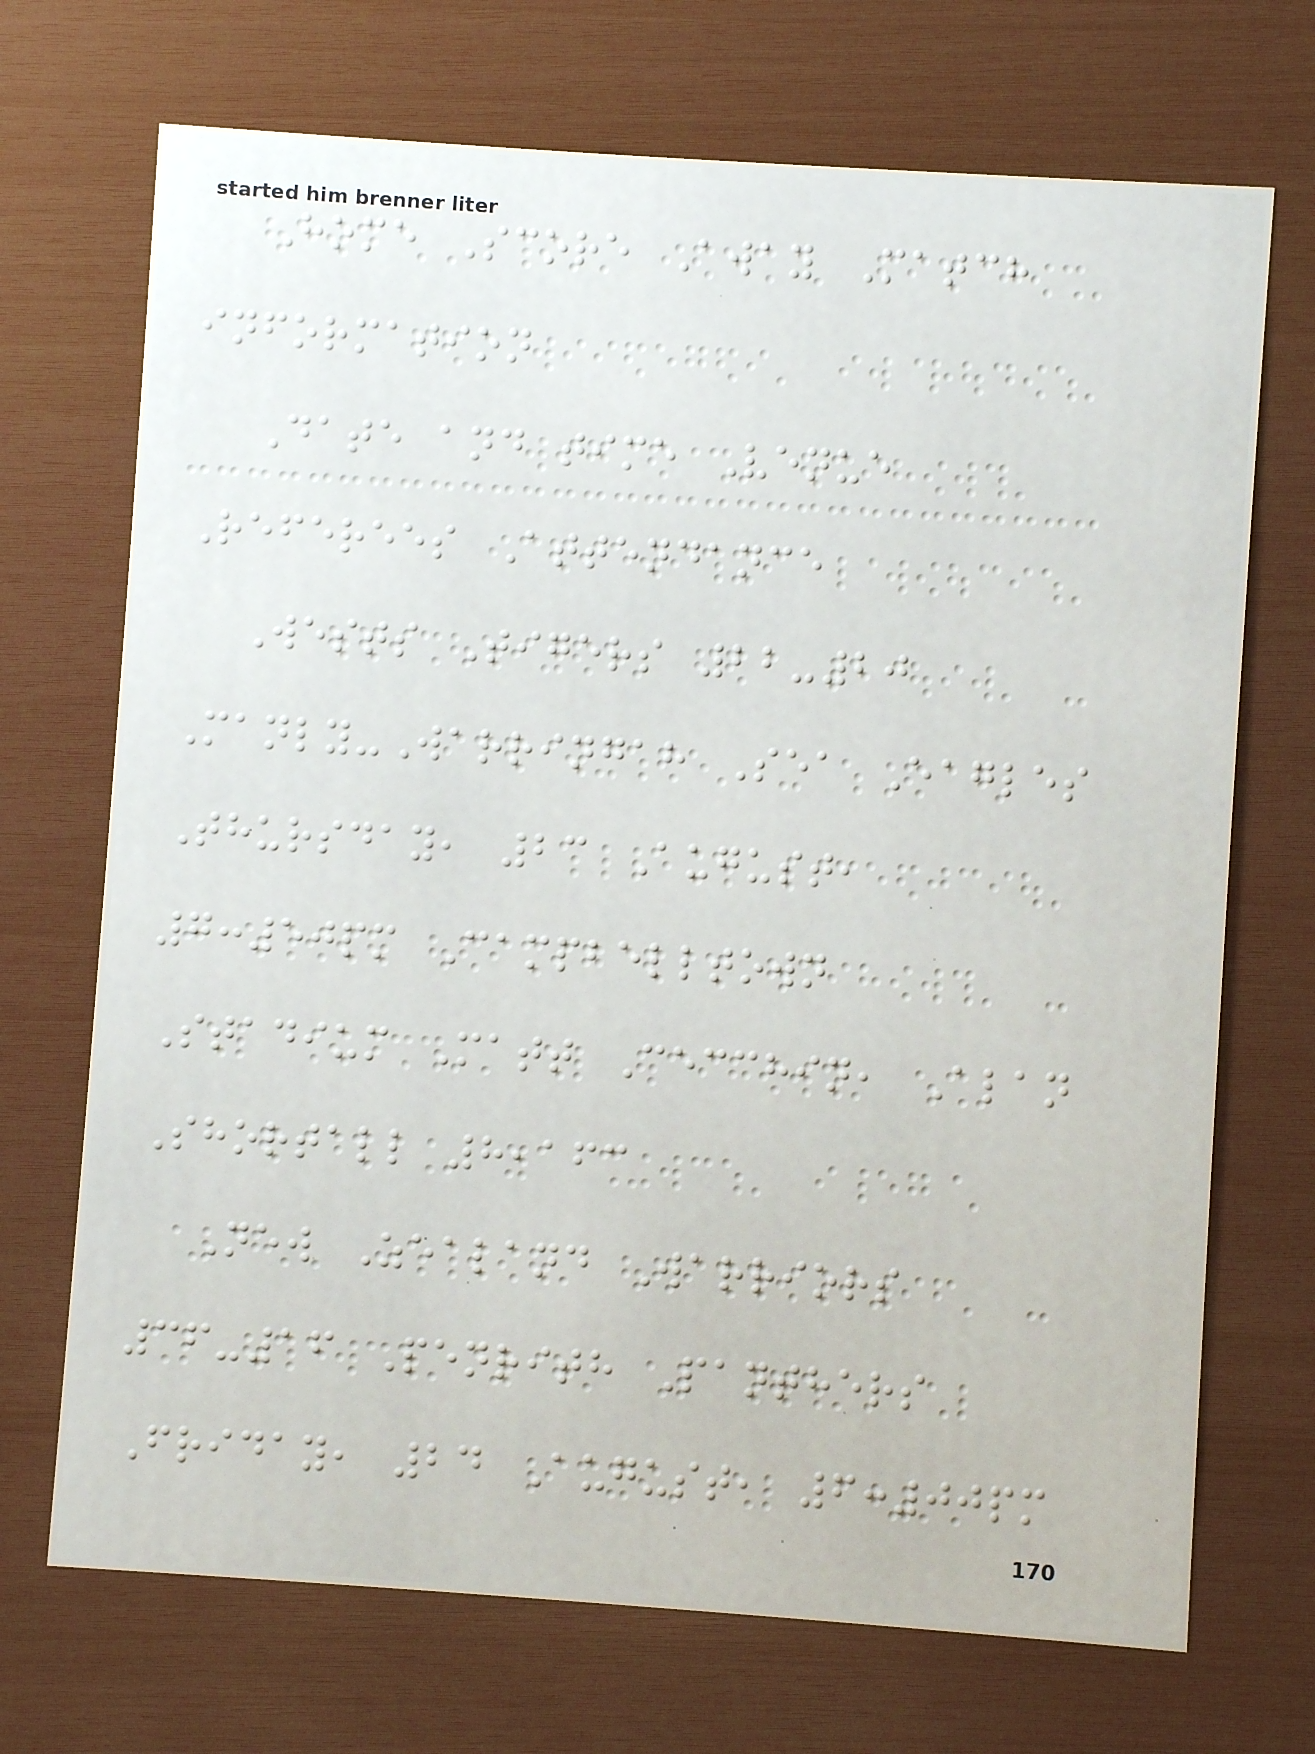Home Score Away Match
information
Date and time Venue
Referees Attendance
Wests Tigers 22-20
Manly-Warringah Sea Eagles
Thursday, 23 August,
7:50pm Campbelltown
Stadium Matt Cecchin, Alan
Shortall 8,163
New Zealand Warriors
36-16 Penrith Panthers
Friday, 24 August, 6:00pm
